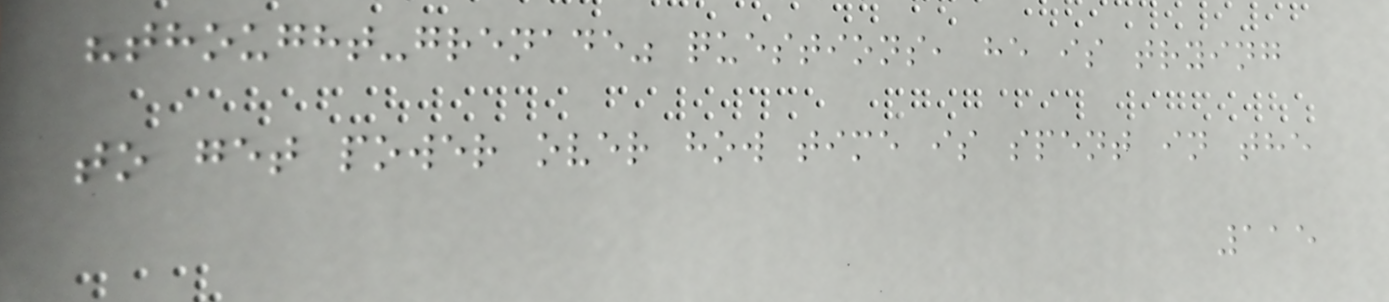"thought-grenade" questions, he is trying
to get power over how time is spent in the
115
